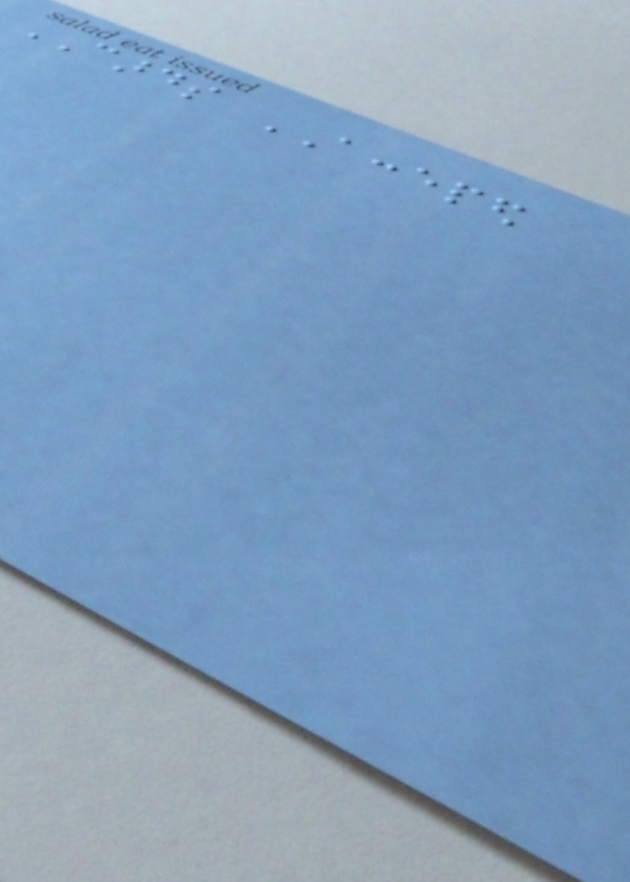CARDS ACCEPED
